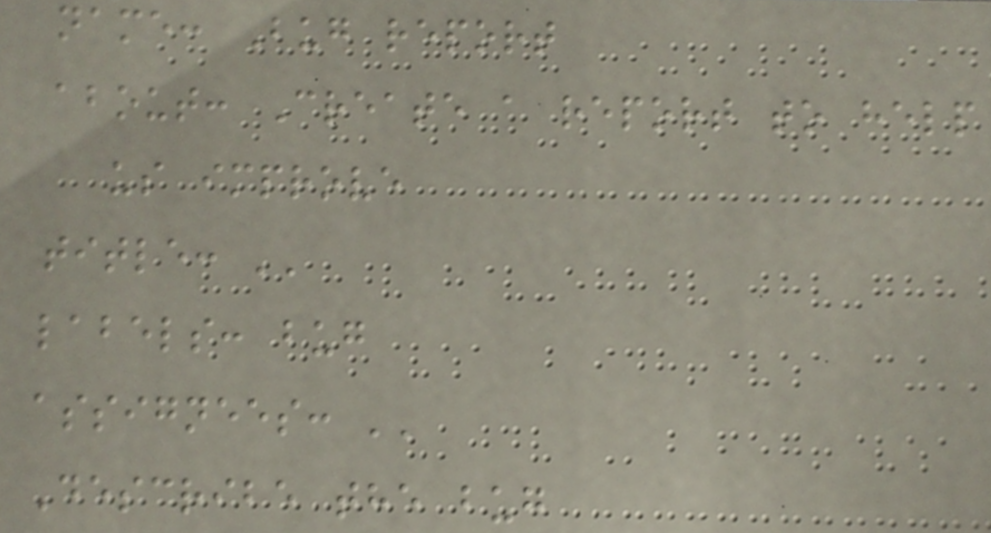name: Bug report
about: Create a report to help
us improve
title: ''
labels: bug
assignees: ''
Describe the bug
